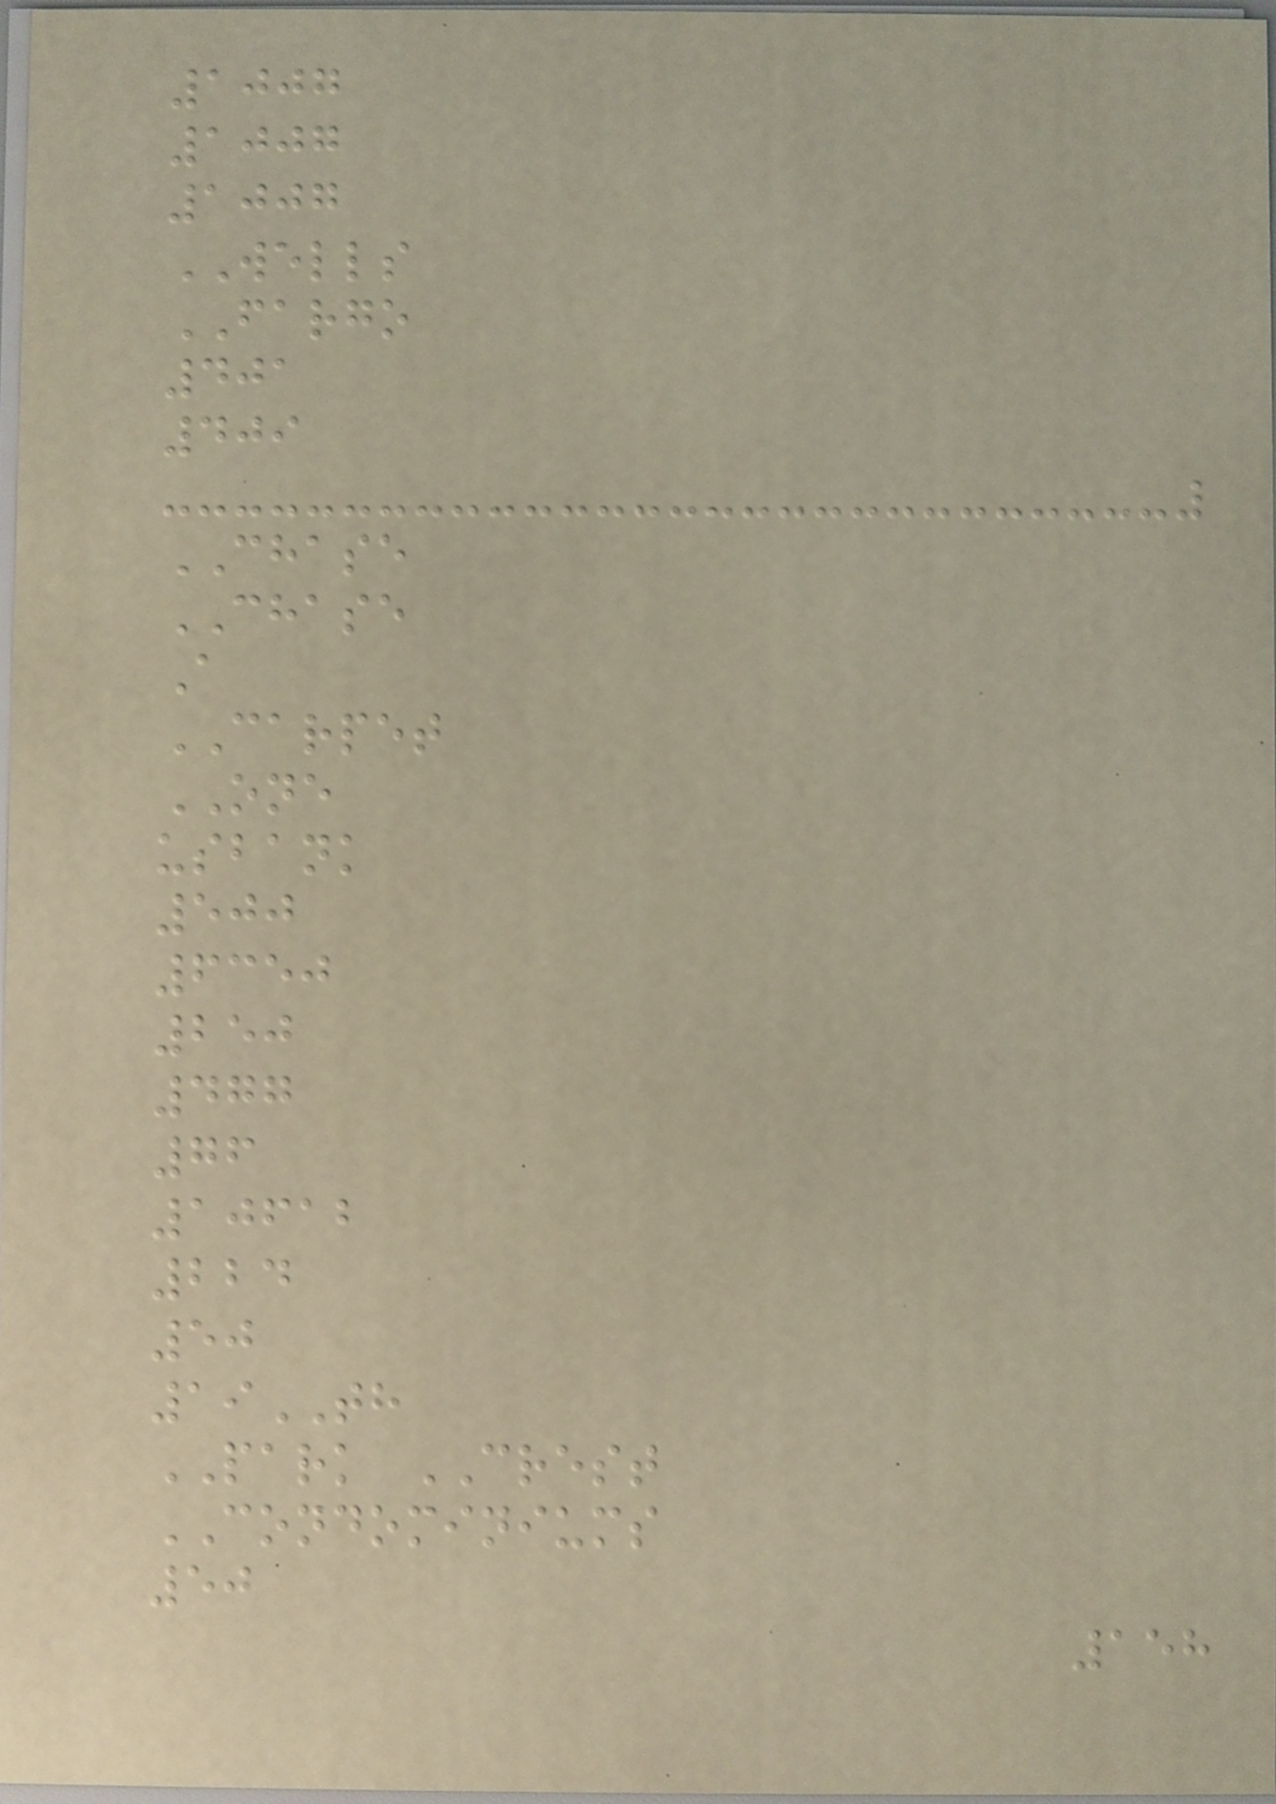1007
1007
1007
WELLS
FARGO
401
409
CHASE
CHASE
A
CARPET
ONE
usbank
500
6350
250
477
76
10612
224
50
19TH
PARK CREST
CONDOMINIUMS
50
158
